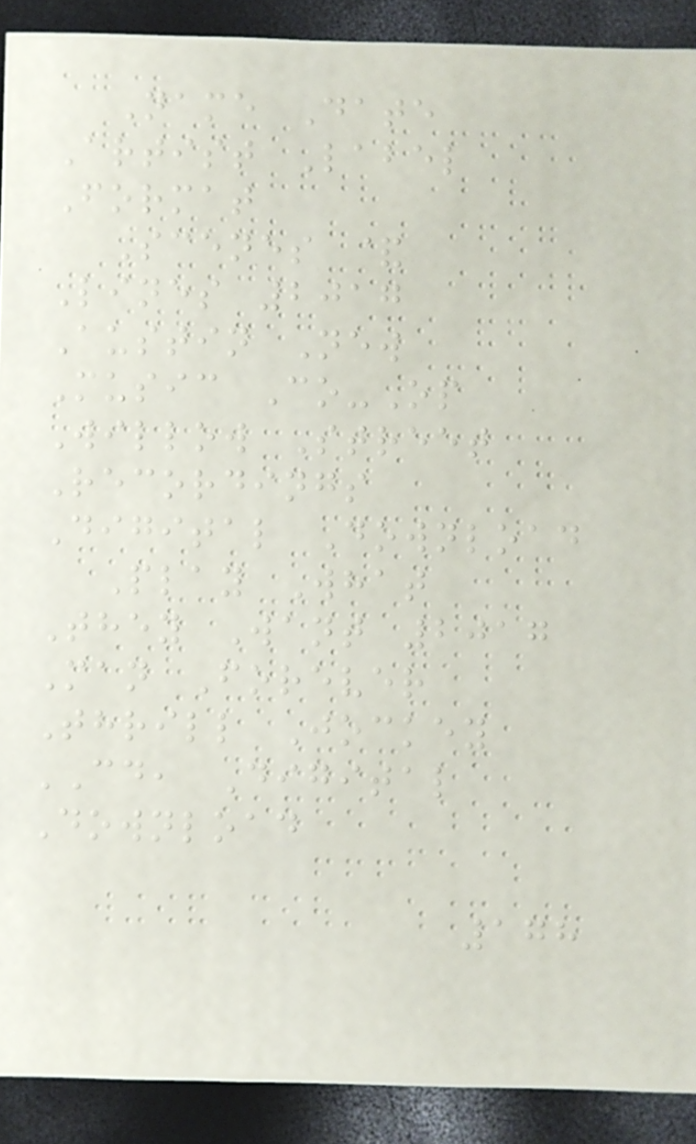Name Date
Artist Label
Format
Scenes &
Lines 2017
Austin New
Music Co-Op
Willow Street
Recordings
Digital Download
Play What
They Want 2017
Man Forever
Thrill Jockey
CD, Digital
Download
178
